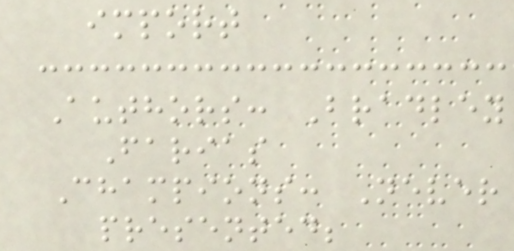import
Authors: Bradley
Farias
Champions: Never
presented;
